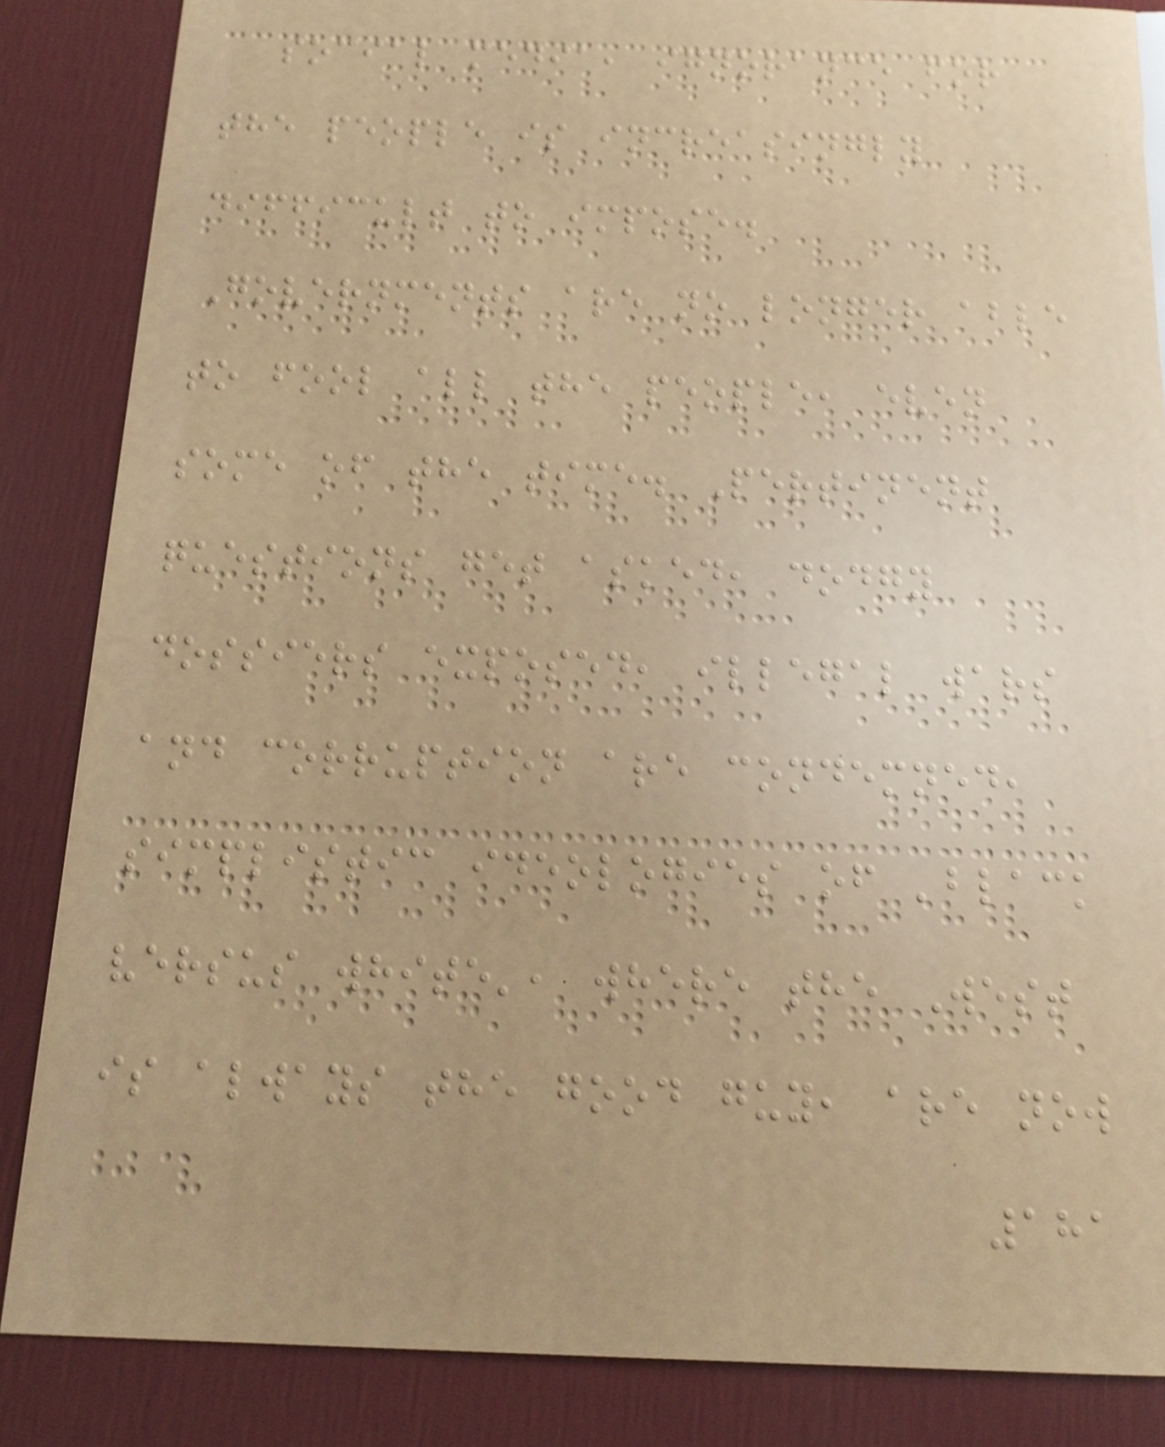social media, ignorance for
the people is increasingly
difficult to impose.
Governments are no longer able
to fool all the people, even
some of the time. Pertinent
questions get asked, dodgy
dossiers exposed, illegal wars
and corruption are condemned,
simplistic ideologies of 'black
versus white', where the West
is always the good guy, are now
181
